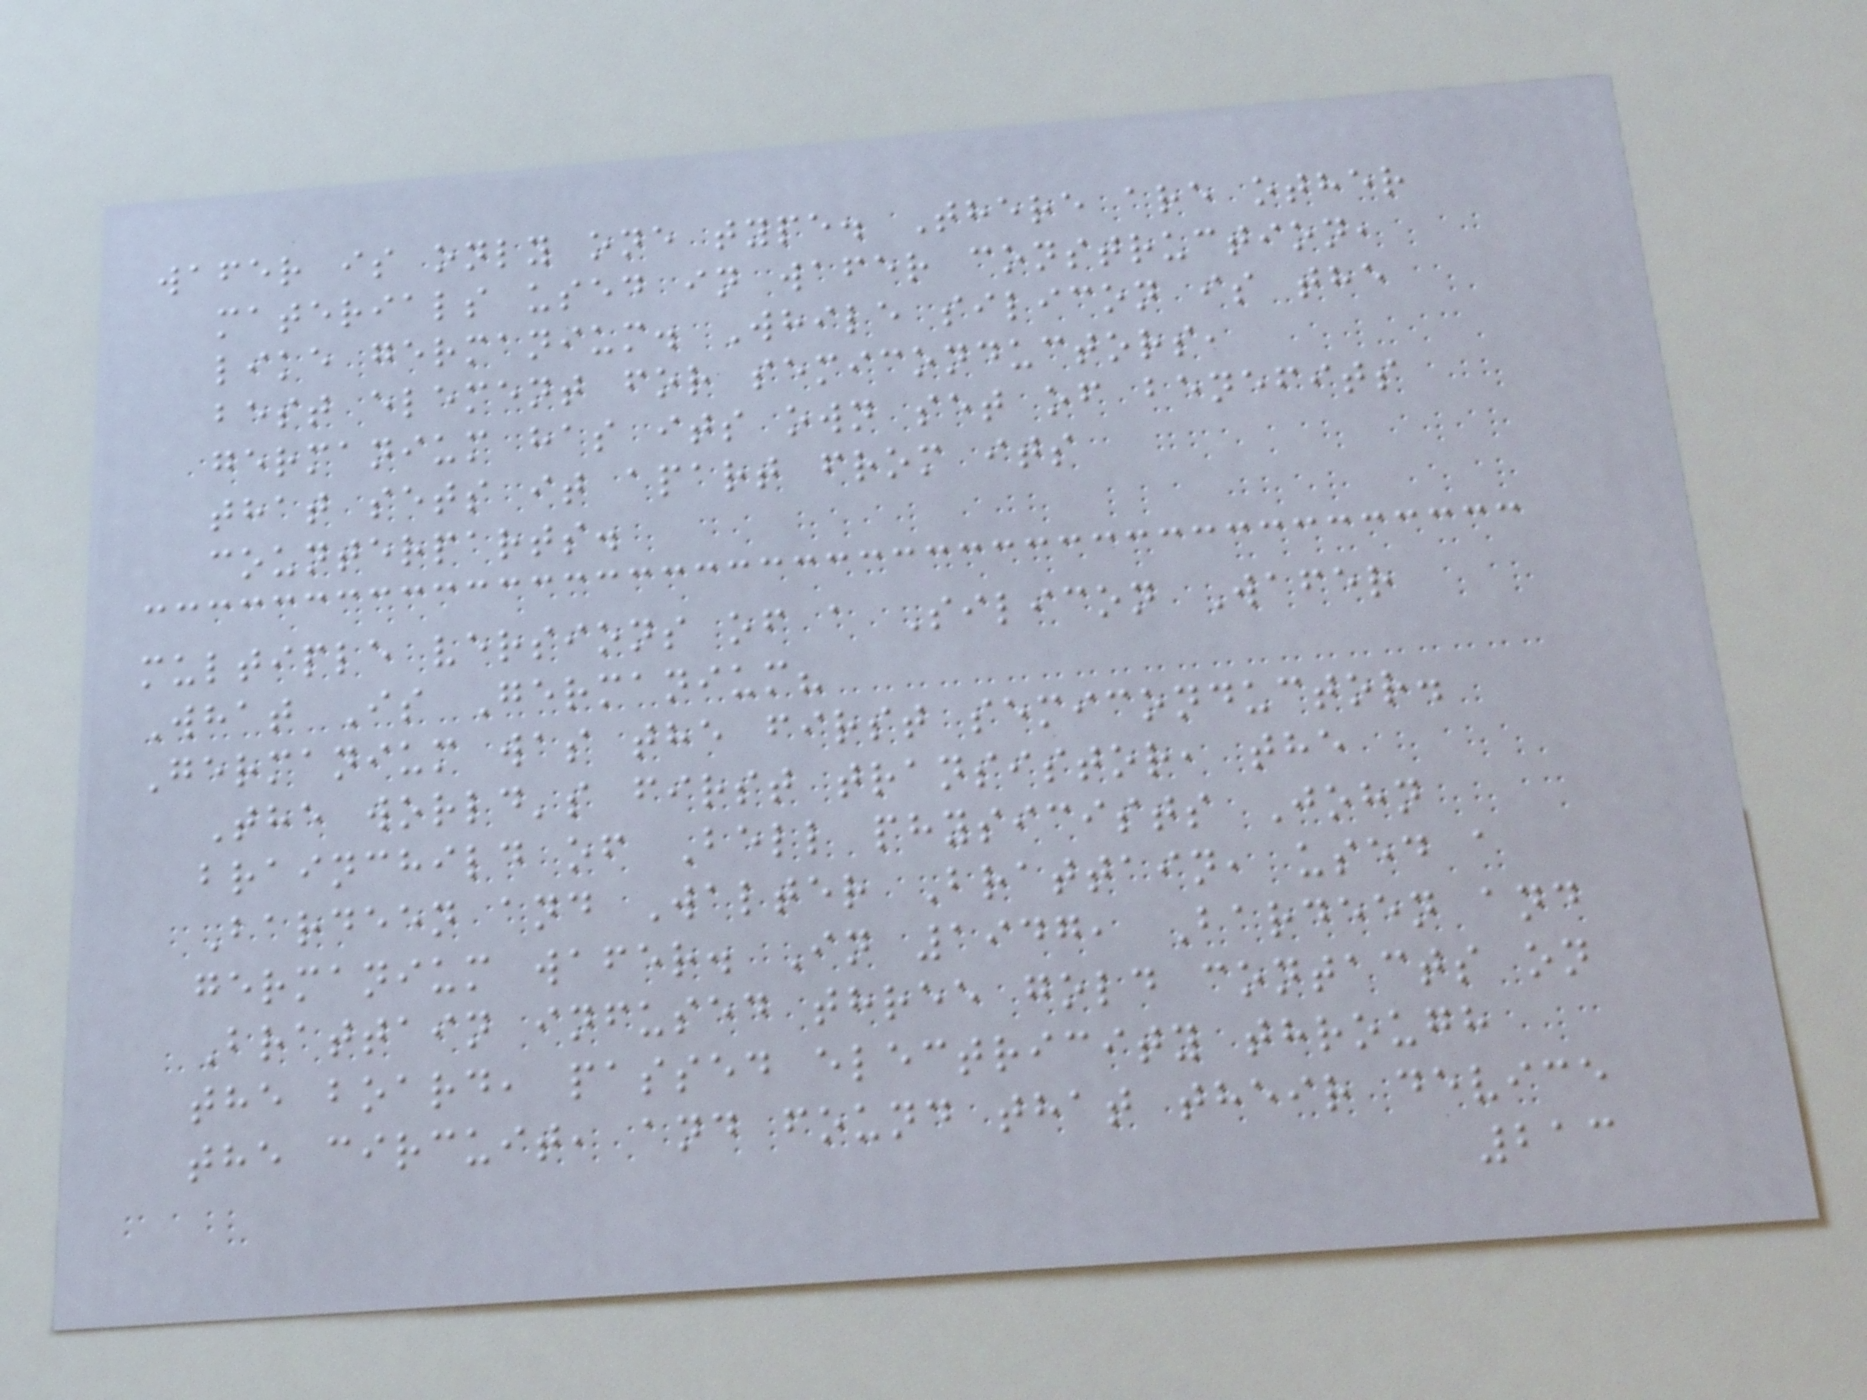wafer is only one type. There are other
materials used in wafer construction,
like germanium. While silicon is the
best element for semiconductors,
germanium has its own set of benefits
that sets it apart from its
counterparts.
multiple versions of a Silicon Wafer
What Is Germanium?
Germanium was the first semiconductor.
The world's first transistor, the
brainchild of Bell physicists John
Bardeen and Walter Brattain, used a
germanium wafer. In 1947, Bardeen and
Brattain infused three gold contacts on
the board, passed electricity through
the circuit, and found that their device
213
